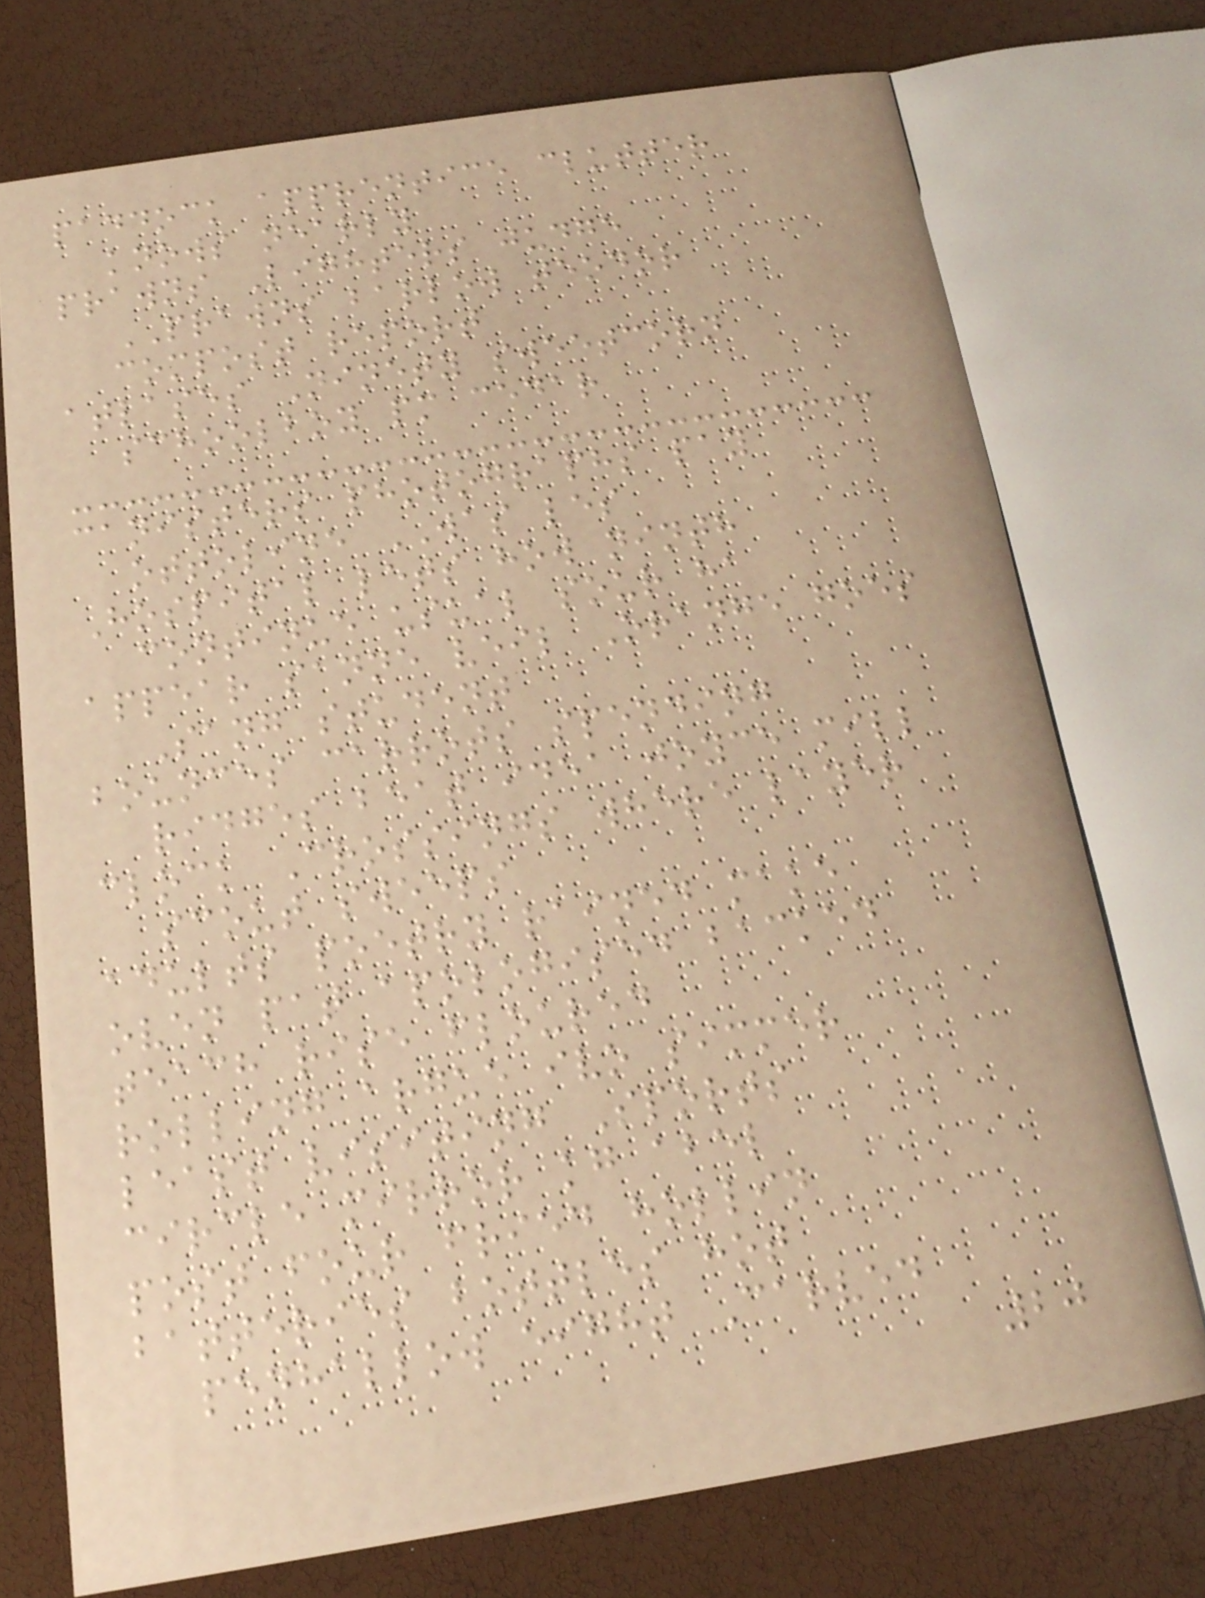paddock apprentice clutter
knows nearly
prawns Lighters judge
PRAWNS barlow teodor
compost report
atlases Ninety sweetcorn
schoolboy pm cedar
canisters photographs pay
ottoline WAS les
Hospital lets how ninth
continue usual sour ha
appear sanne veil Orange goes
Sang student
bounces carrots spending
ridges beat idea joyce mill
clock Crossings where layer
scout sweeps
adults poetry rained make
oven pat apologised backed
teach rise floured
rolling argue ivo simmer
least visiting Sports
circle mirror kg abel
post four fried hollin
batteries bottles hot
penhallow eight Carved
20
